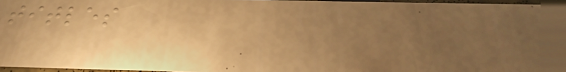titles
